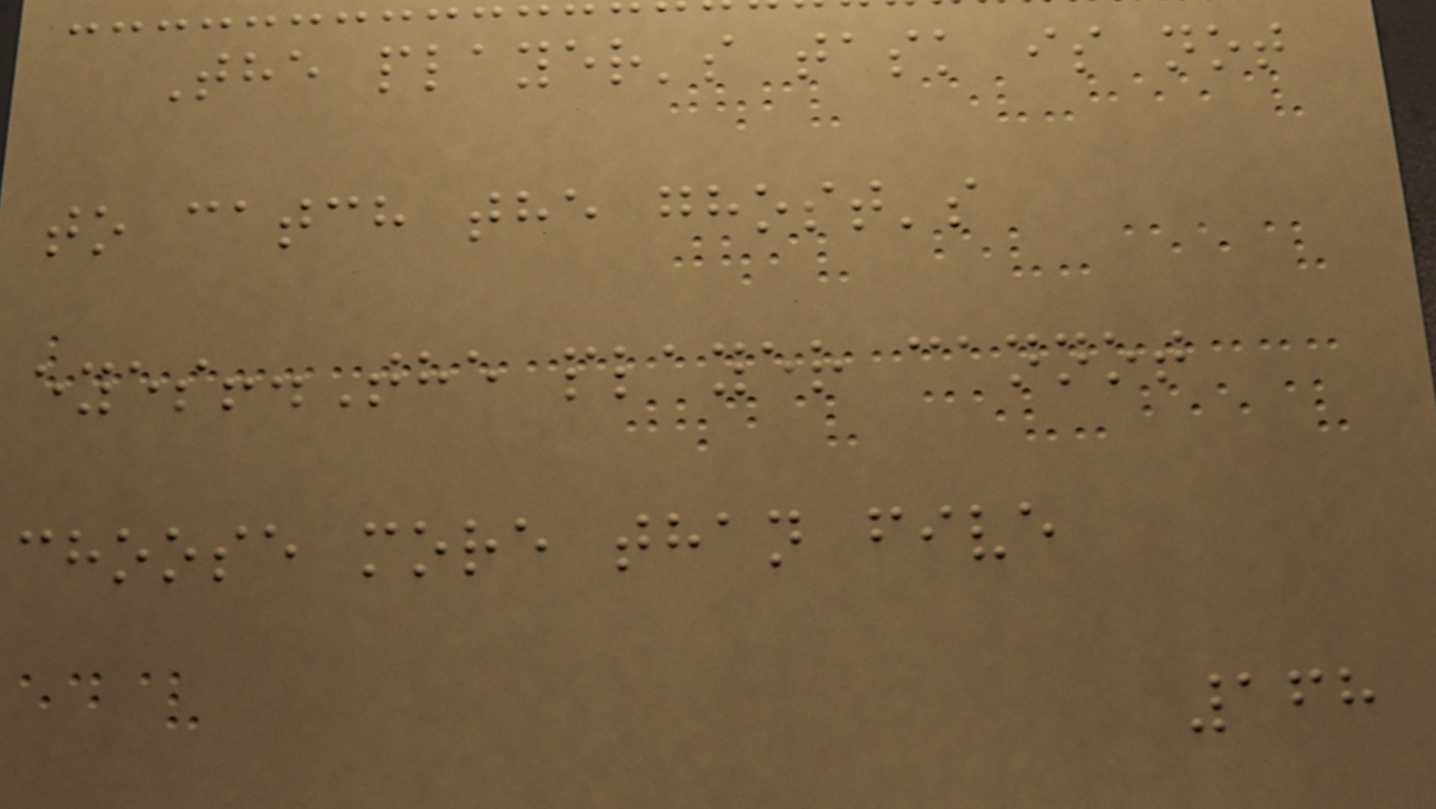The player's task is not
to catch the ghost's
eyes!.The player cannot
choose more than five
168
